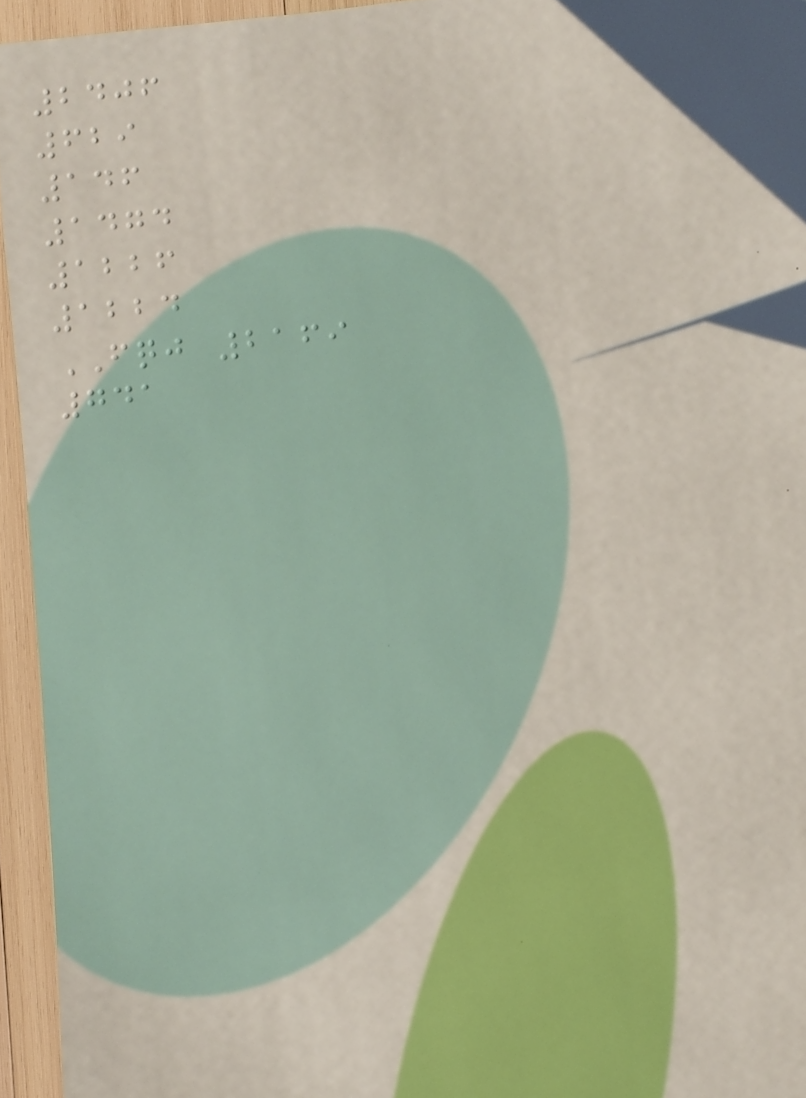2406
629
146
1474
1226
1224
FQJ 2169
741
